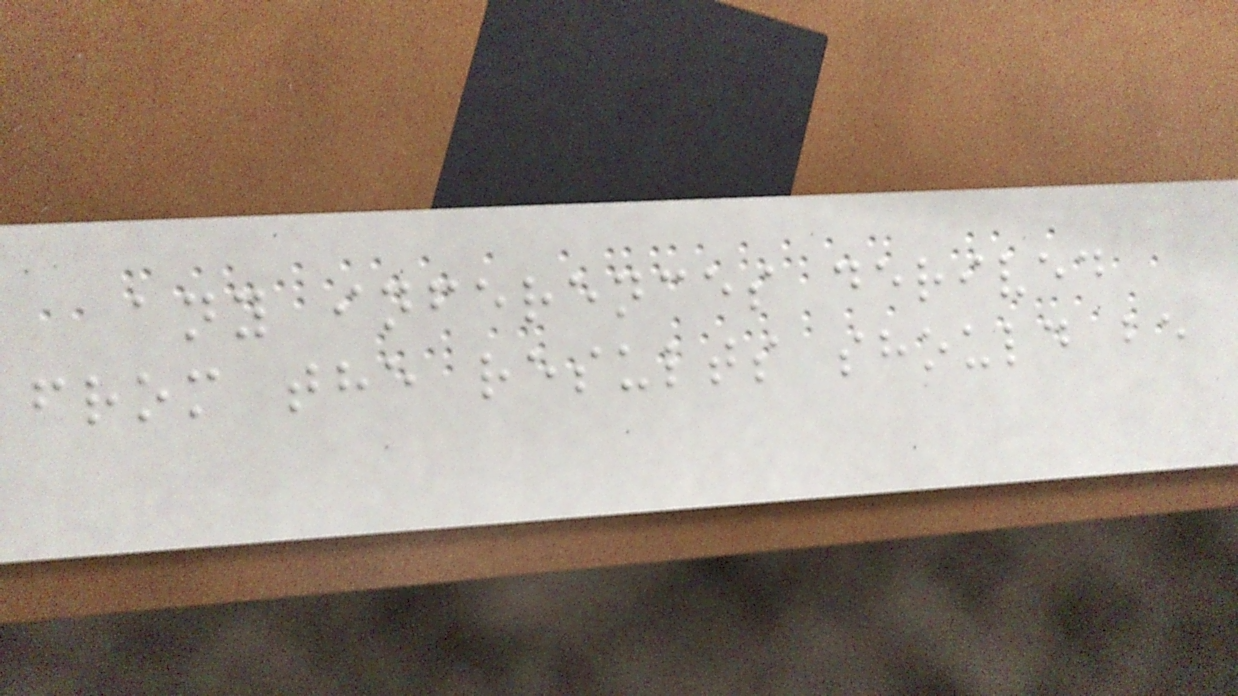any inferences derived
from the results should be
